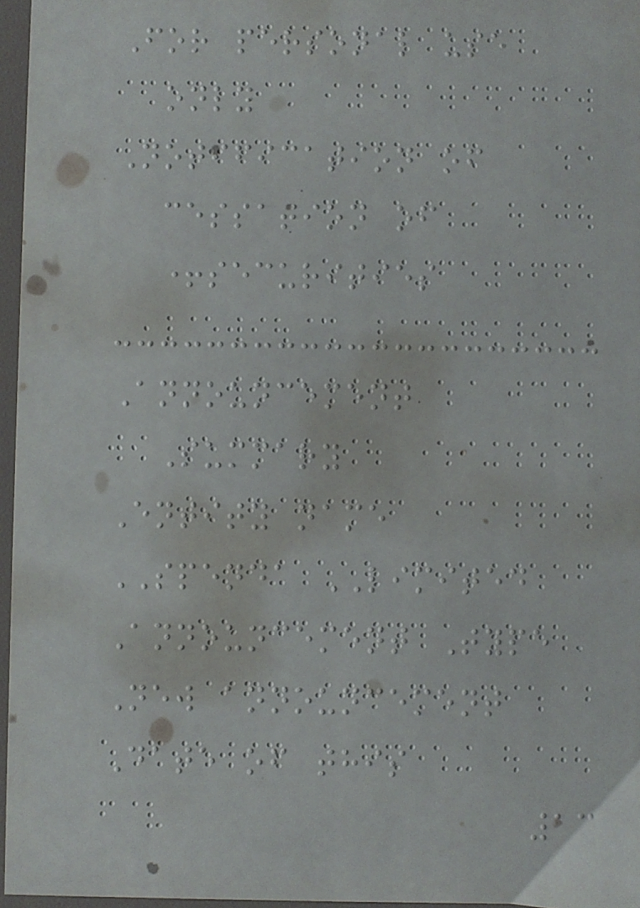For personal use
only
Notification of
cessation of
+securities
Announcement
Summary
Entity name
SPENDA LIMITED
Announcement Type
New announcement
Date of this
13
